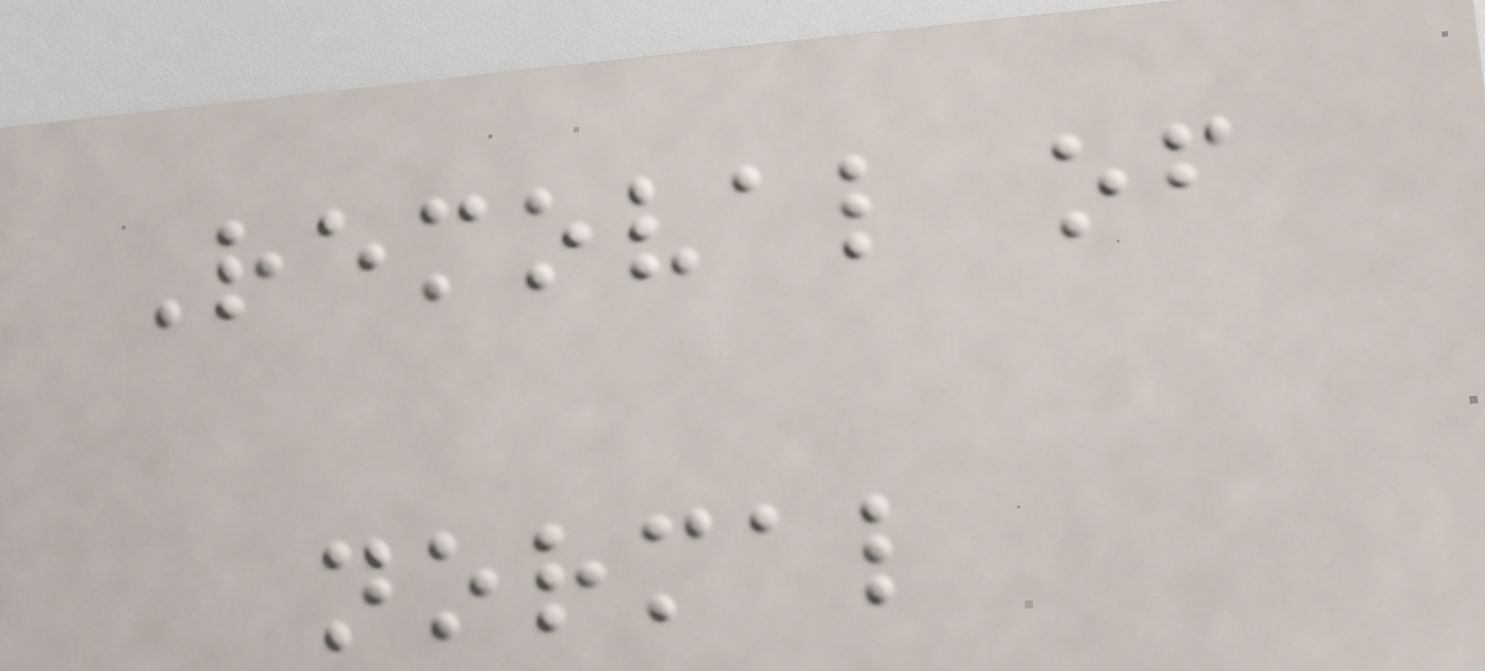Removal of
normal
